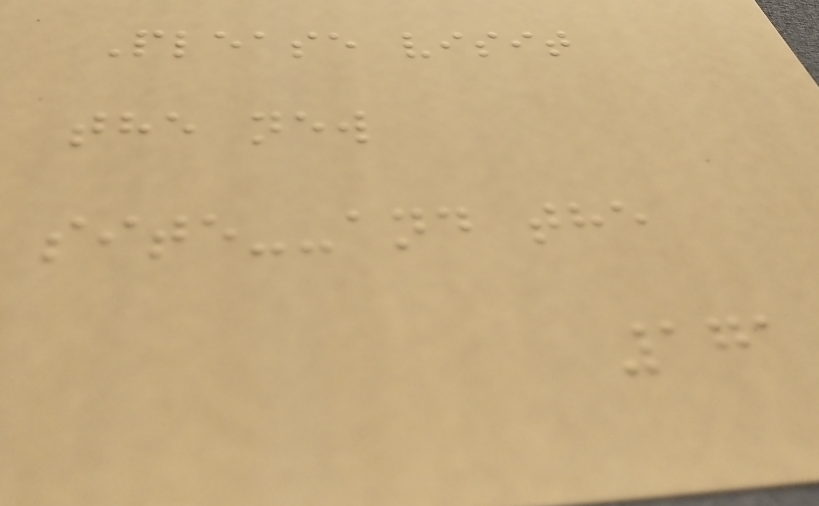Please visit
the new
site--and the
171
